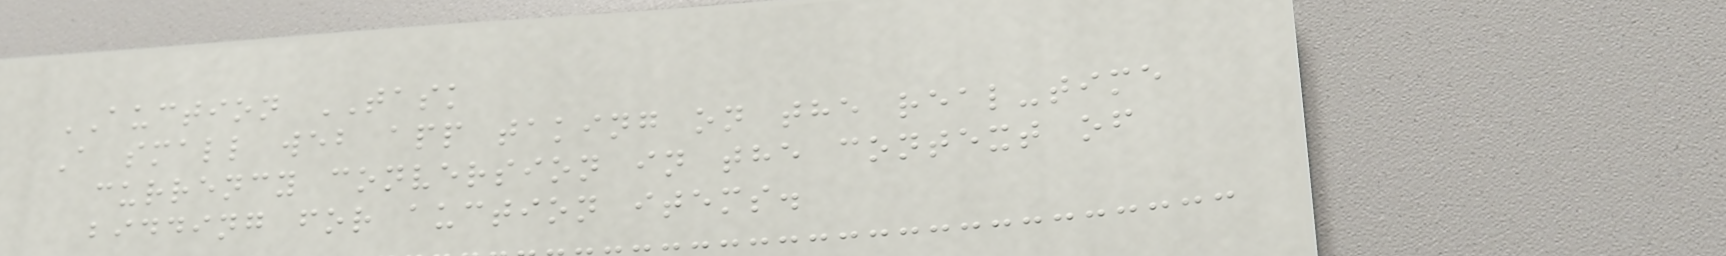AUCTION TASK
A small web app taking on the real-time
currency conversion in the context of
bidding for auction items.
